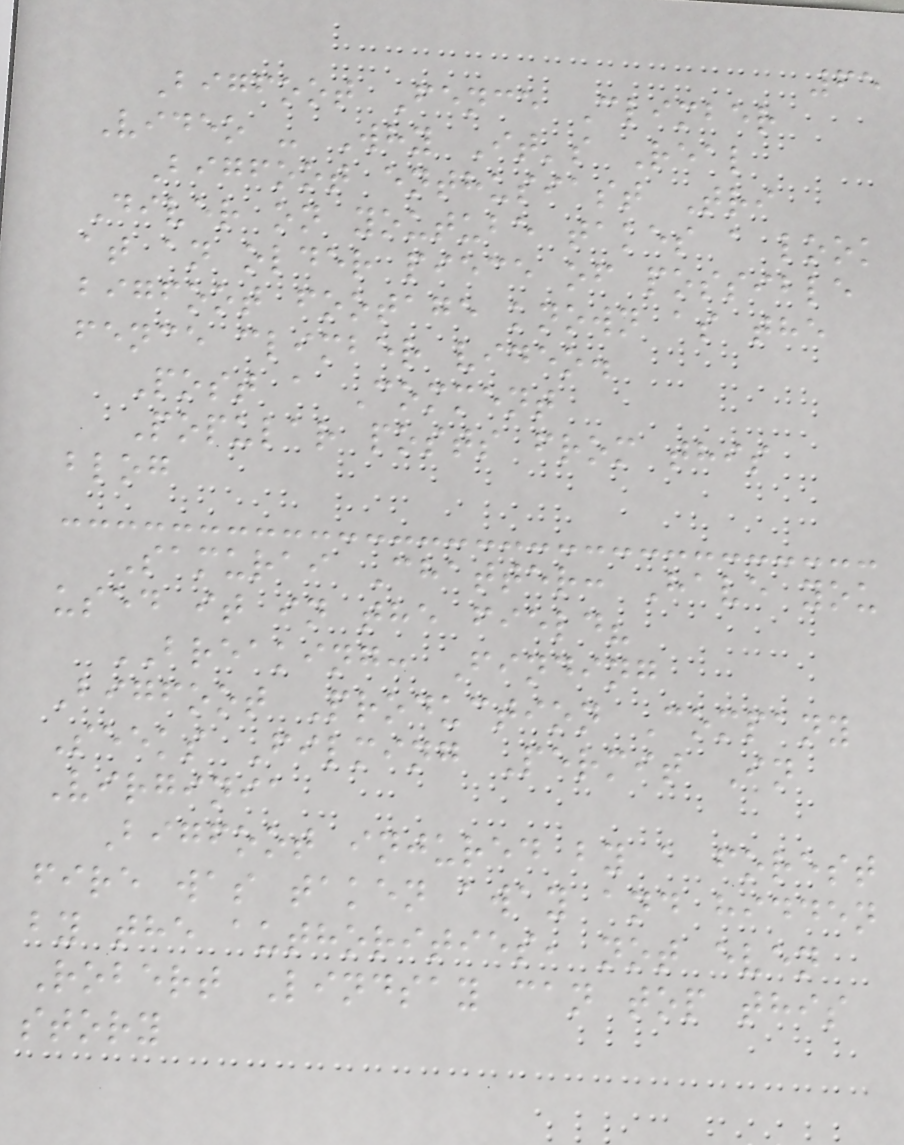65
Bigfoot Fence Climber
Video - Why It's Real
Bigfoot enthusiast Tri
Diver on youtube takes a look
at an older piece of possible
bigfoot footage known as the
fence climber video.
Post a Comment
Popular posts from this
blog
Samurai Chatter: Have you
used it in the field?
BREAKING: Finding
Bigfoot Production Company
Seeks Filming Permit In
Virginia
Bigfoot injured by a forest
fire was taken away and hidden
by the authorities, not even
Robert Lindsay can top this
story
